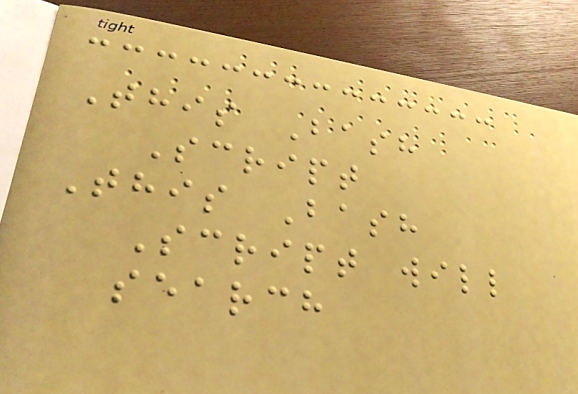This Bash
Script
This Bash
Script will
search
